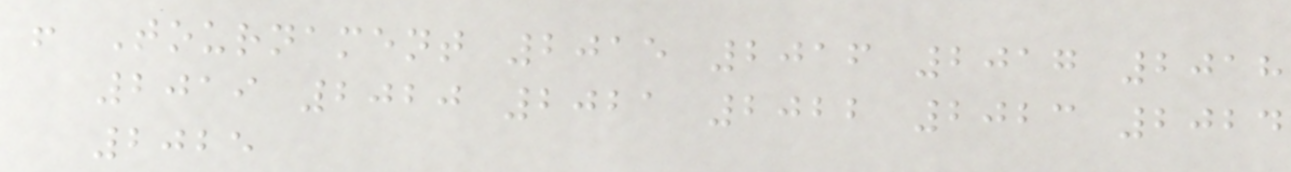! Tournament 2015 2016 2017 2018
2019 2020 2021 2022 2023 2024
2025
